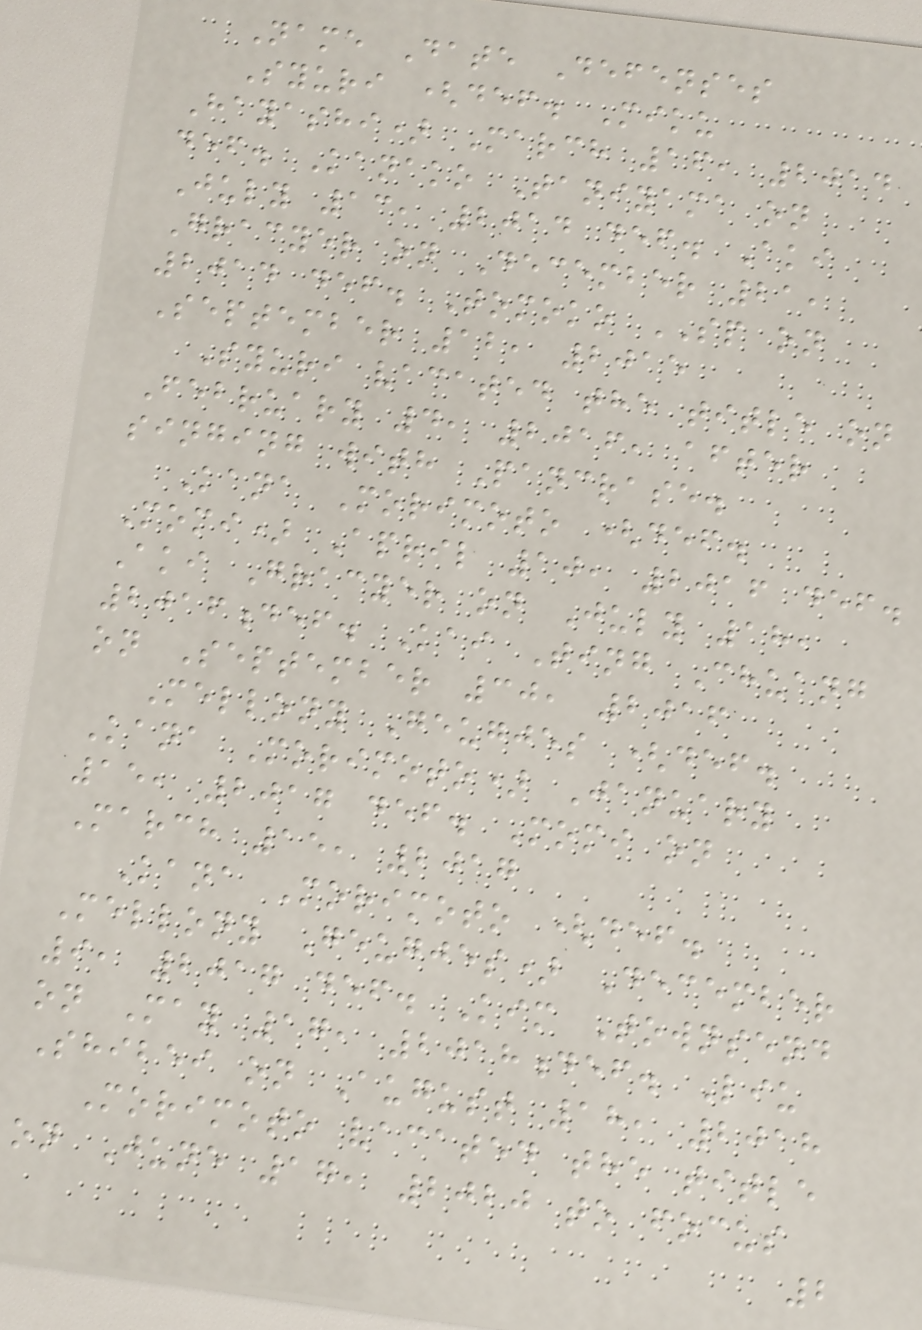Name Date Defenses
Syuri (def. Miku
Hayashi) March 16, 2014
def. Kanako Taniyama on
July 13, 2014 def. Aki
Gracyer on December 21,
2014 def. Tomoko SP on
September 12, 2015
Syuri vacated the title on
February 4, 2016, after
singing with Pancrase.
Kana Morimoto (def.
Momi) April 10, 2016 def.
Aki Gracyer on July 18,
2016def. Kai Ting Chuang
on September 30, 2016
Mellony Geugjes (def.
Kana Morimoto) January
15, 2017 def. Momi on
March 15, 2017
Kana Morimoto (def.
Mellony Geugjes) December
9, 2017 def. Kim Townsend
on May 17, 2018def. Liu
Shibei on August 18, 2018
Morimoto vacated the title
on June 17, 2020 to focus
2
